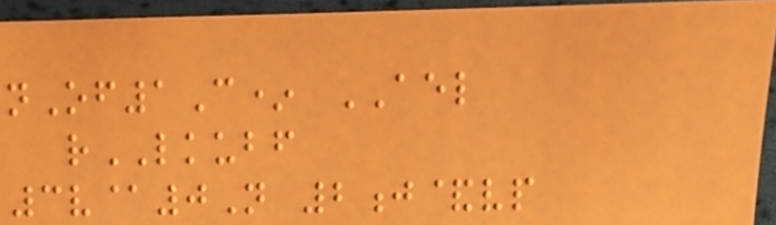nOf1C* AEL
rLKUBF
3v@0N 2j&vp
